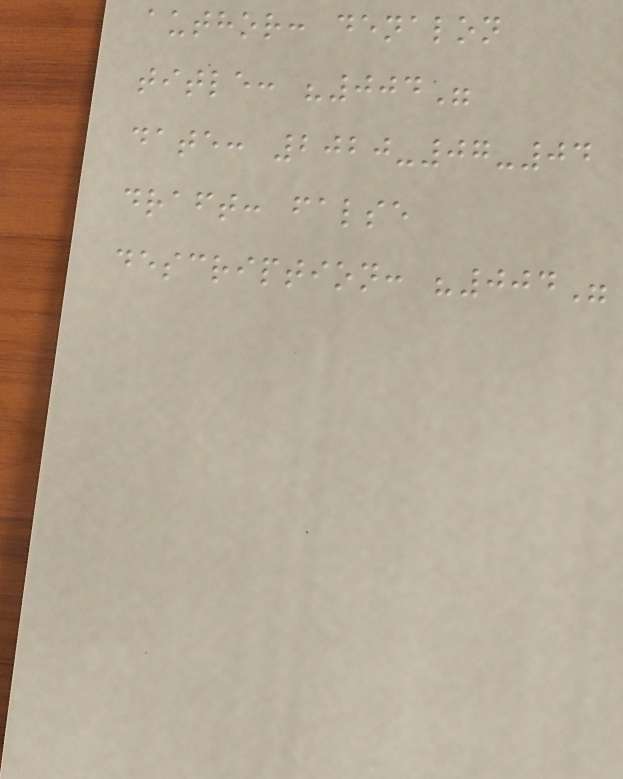author: denalon
title: "004"
date: 2020-07-04
draft: false
description: "004"
